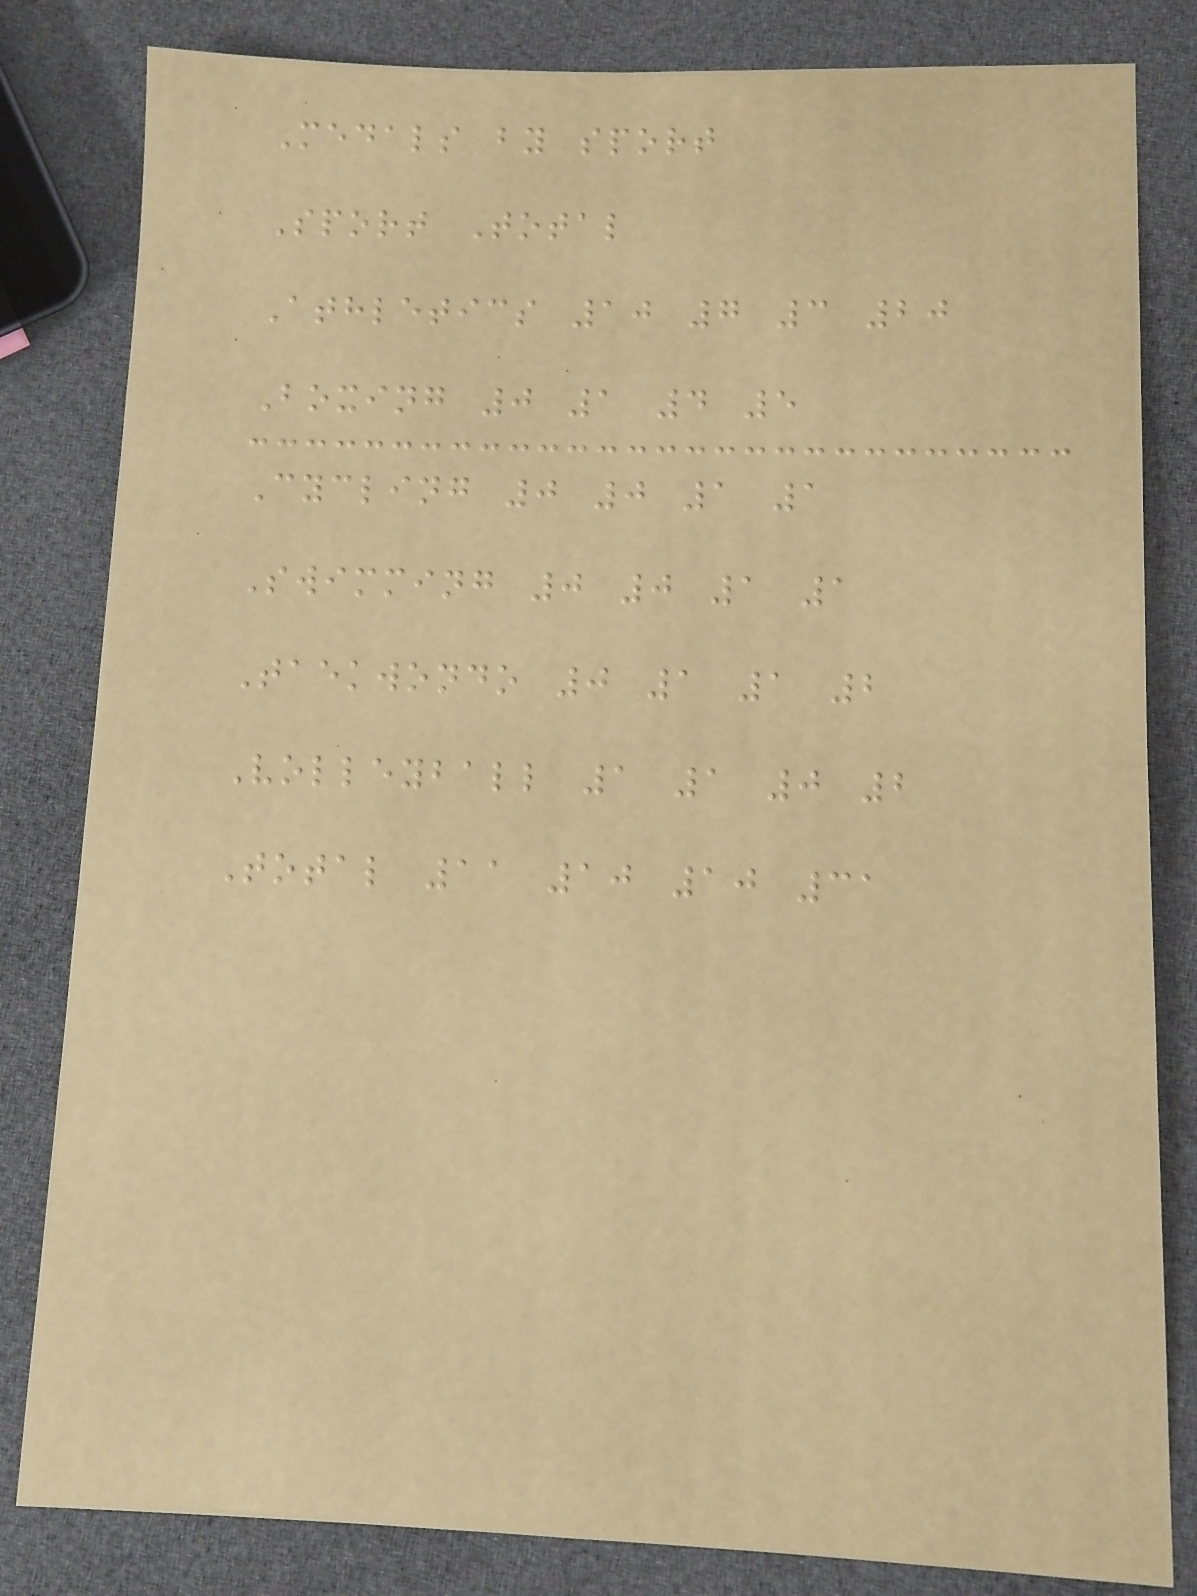Medals by sport
Sport Total
Athletics 10 7 3 20
Boxing 0 1 4 5
Cycling 0 0 1 1
Swimming 0 0 1 1
Taekwondo 0 1 1 2
Volleyball 1 1 0 2
Total 11 10 10 31
